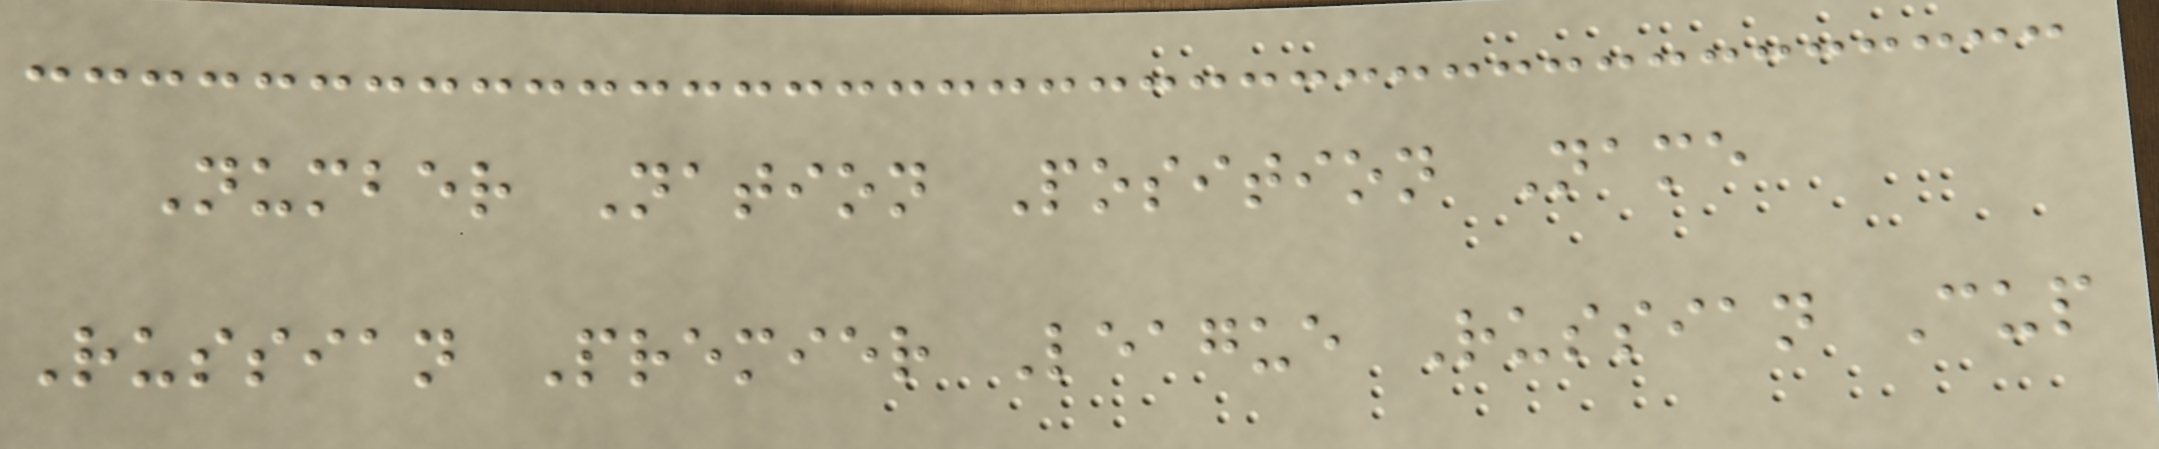Number Nation Position Name
Russian Premier League Russian Cup
